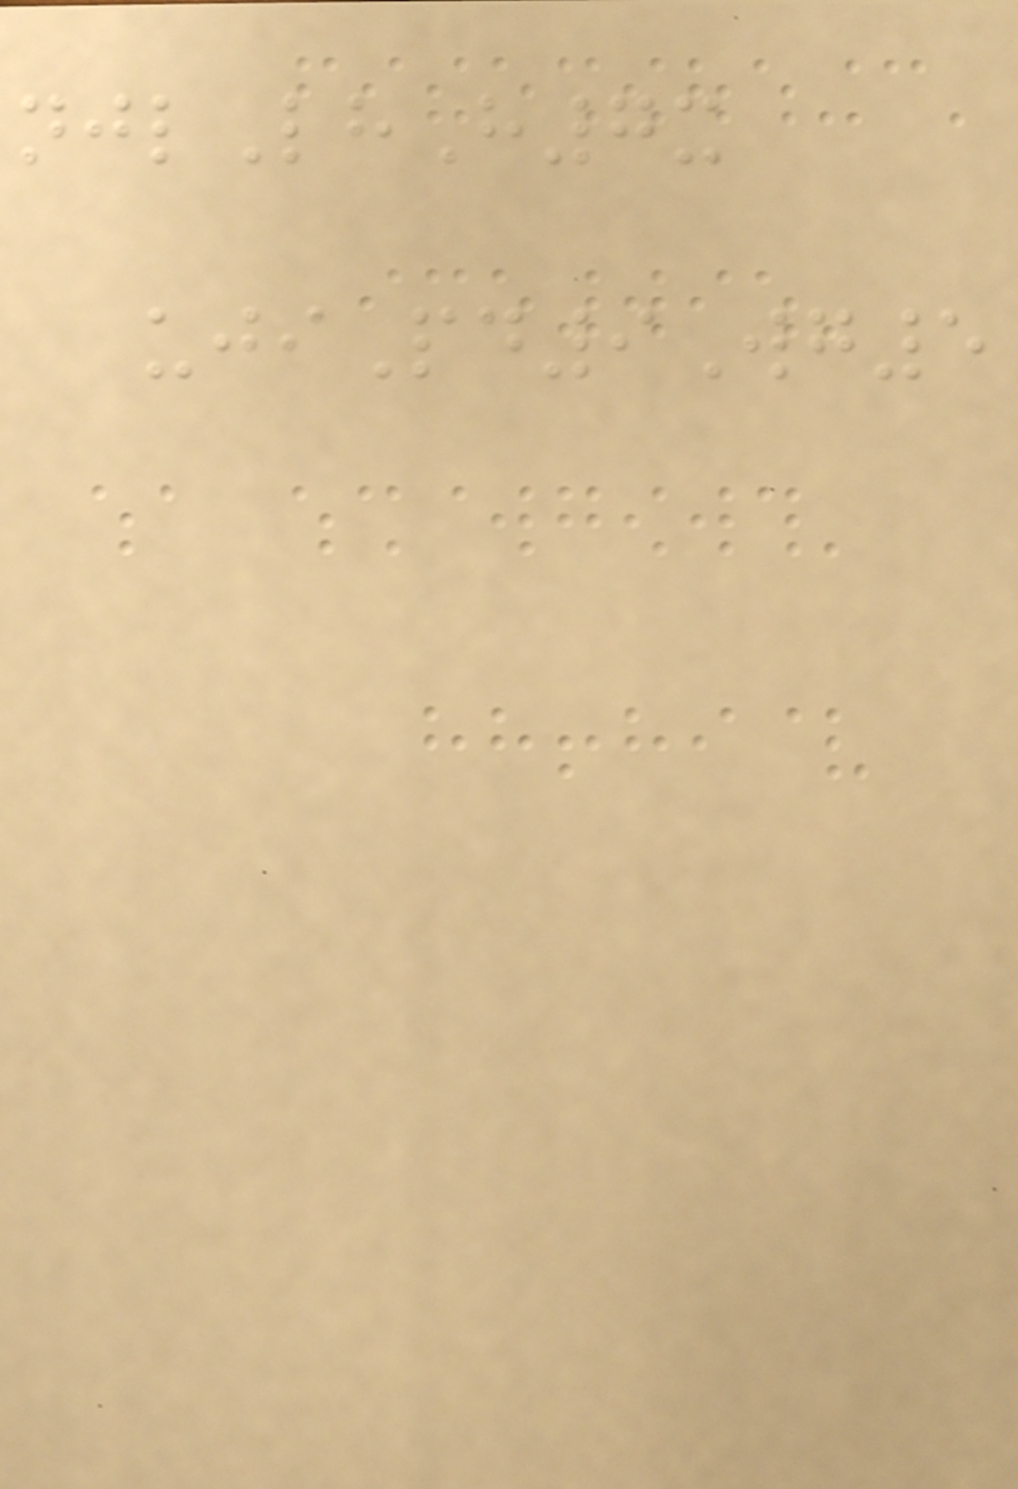njlLhH7x
ujiPd9Wg5
